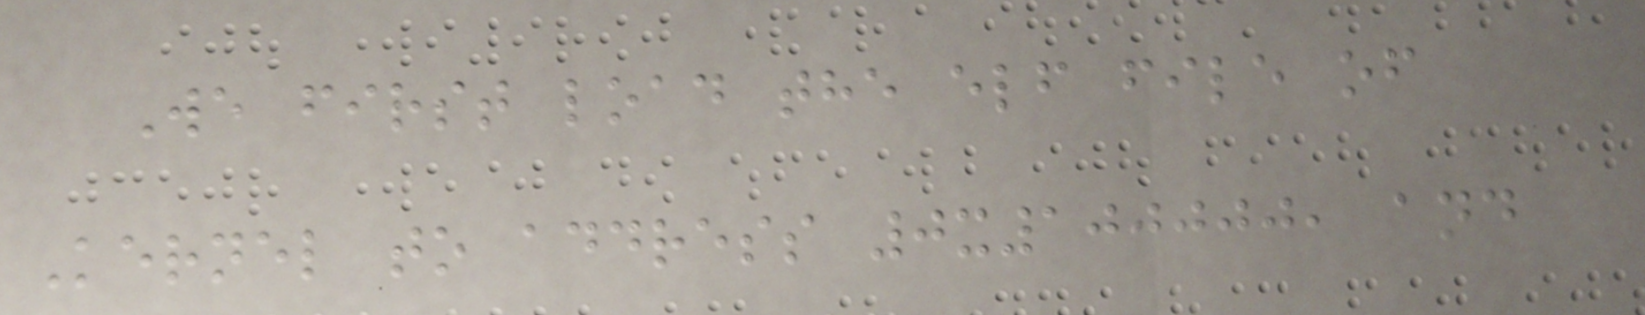We first load the elf file of
Kernel to address 0x100000, and
